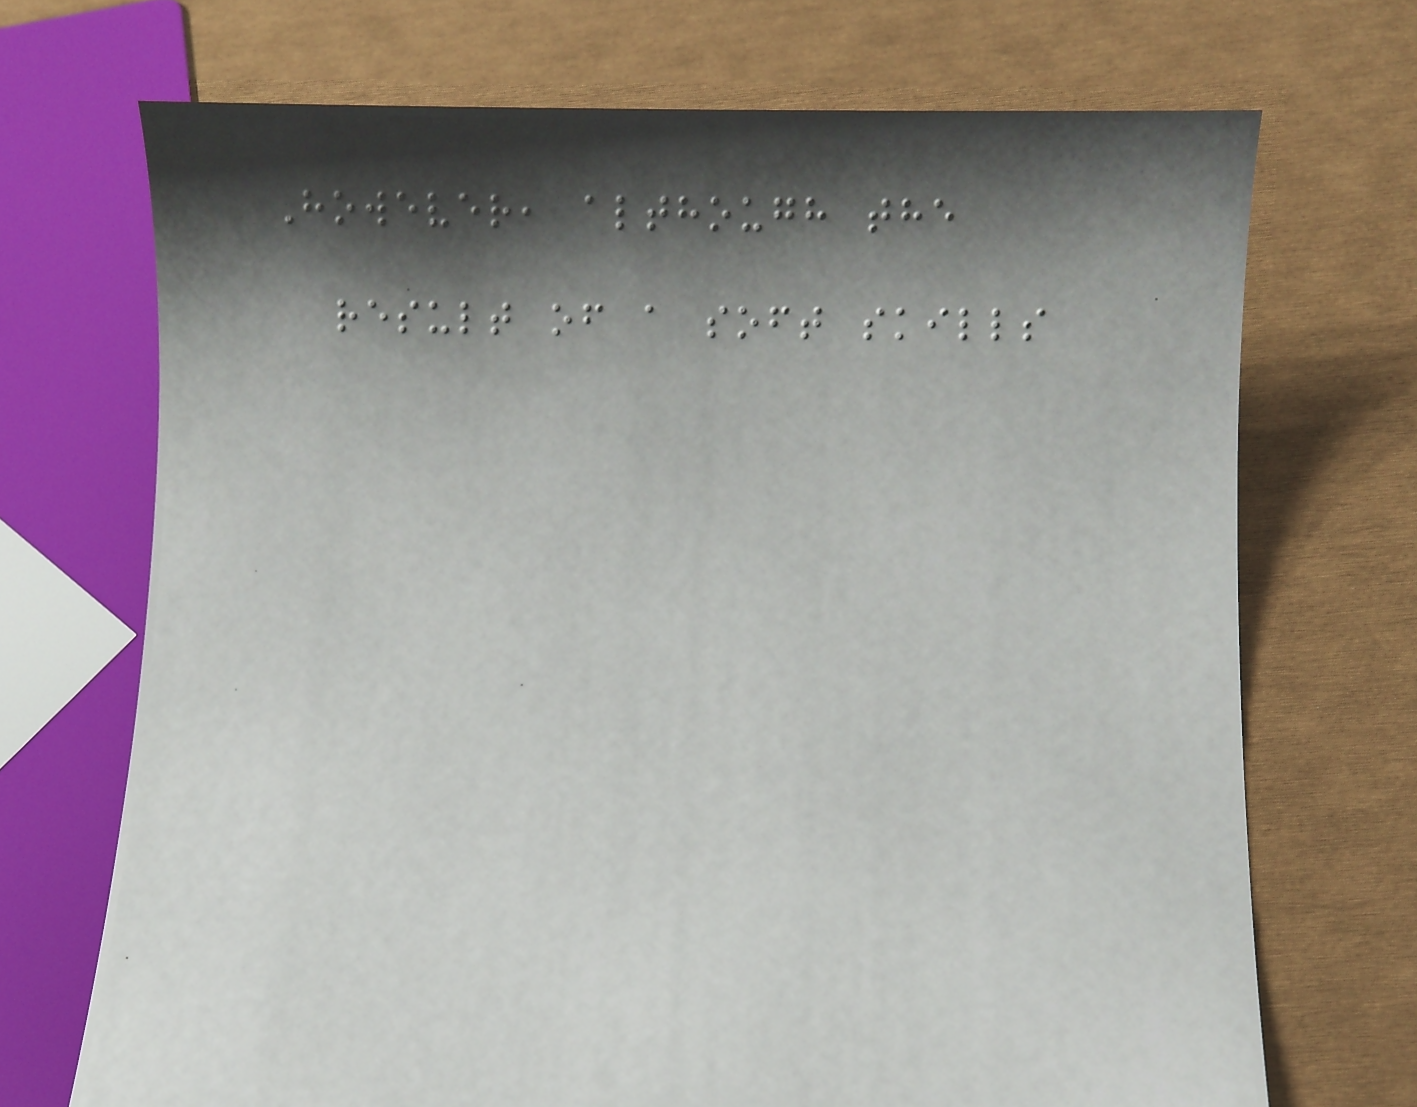However, although the
result of a soft skills
